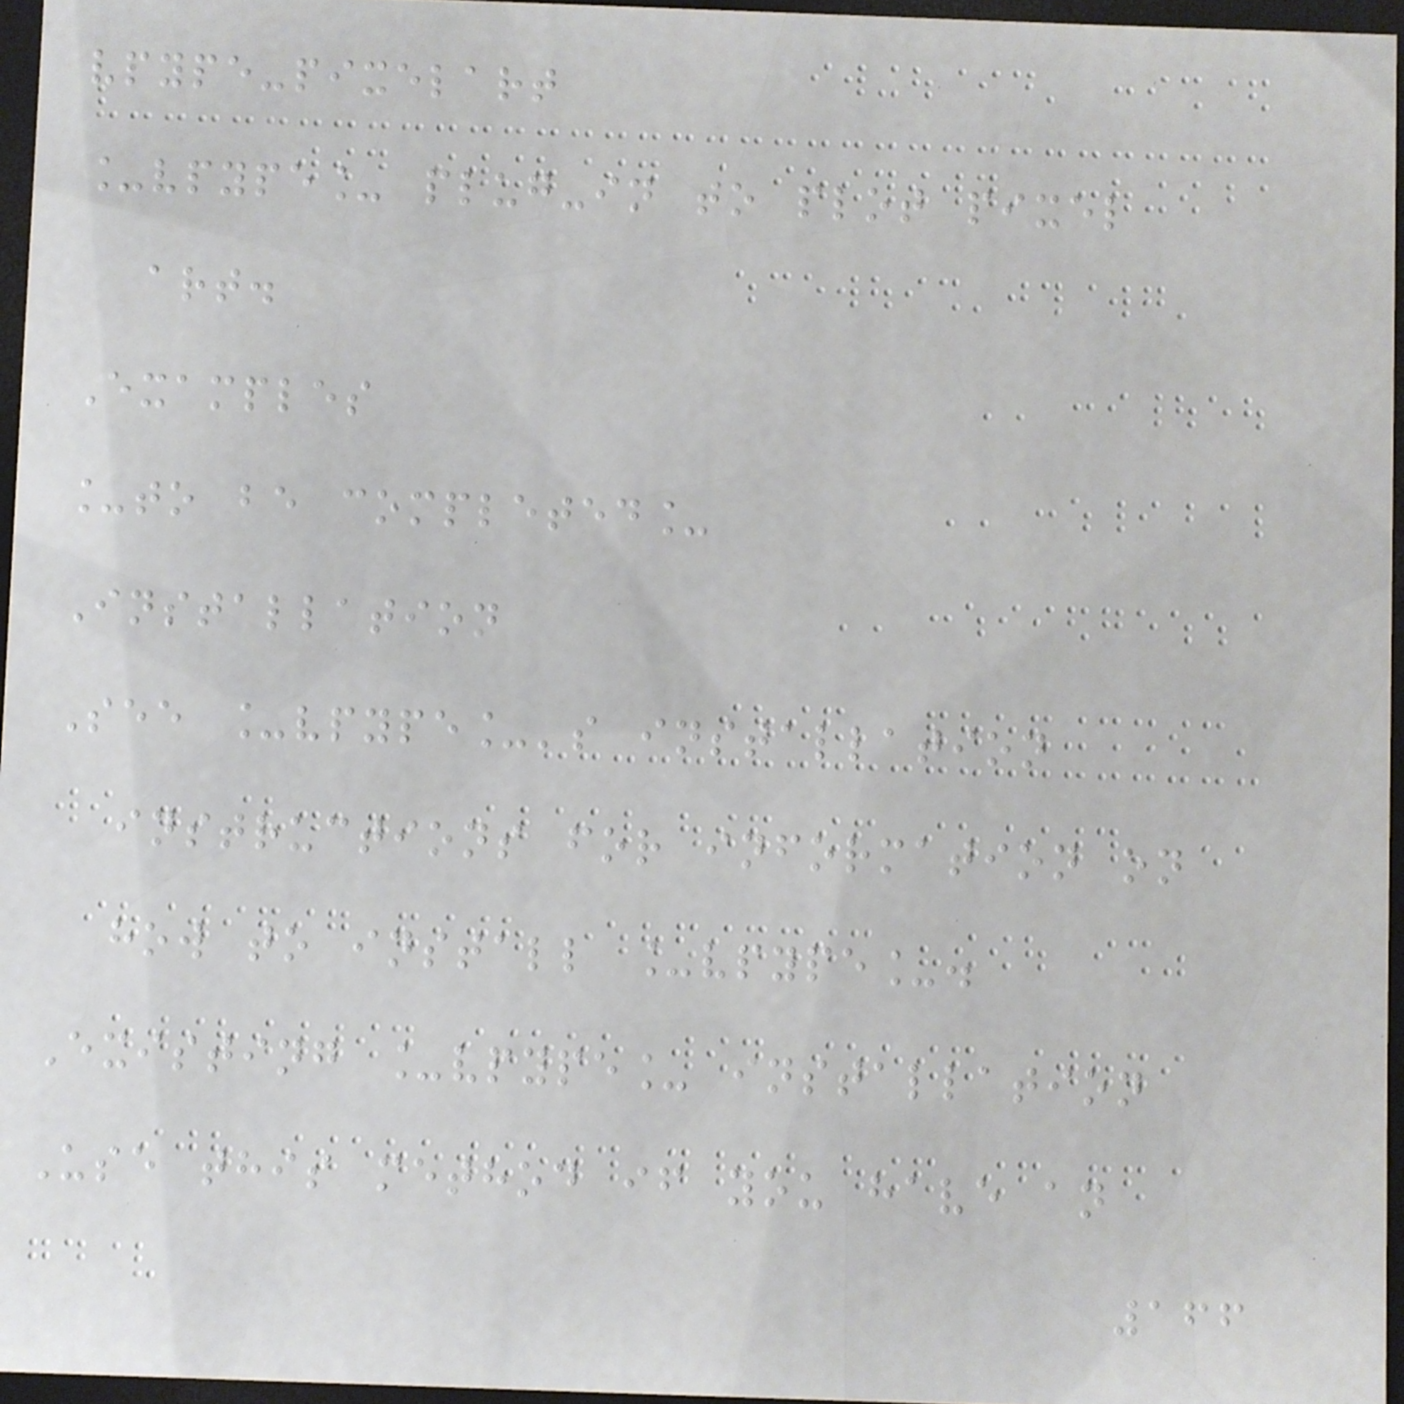vpype-pixelart
_vpype_ plug-in to plot pixel
art.
Examples
_to be completed_
Installation
See _vpype_'s installation
instructions for information on
how to install _vpype_.
Existing _vpype_ installation
Use this method if you have an
166
